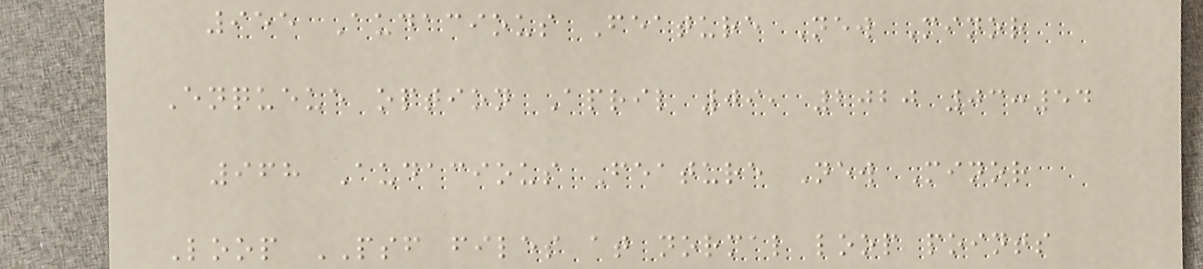955 Audacious Feature New Minor
Enqueue option April 09, 2020 03:54
968 Audacious Feature New Minor
Loop PSF files at normal loop points
